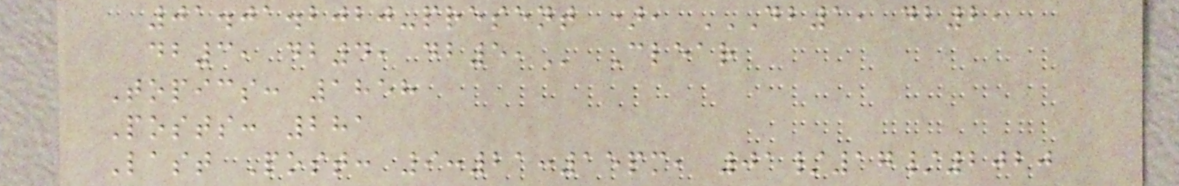01.01.2020-present ), DB1, DB2,
DB3, DB4, DB5, Clear
Topics: 1858
Posts: 281
Last Post: 9:21:15pm, 01/17/2020
